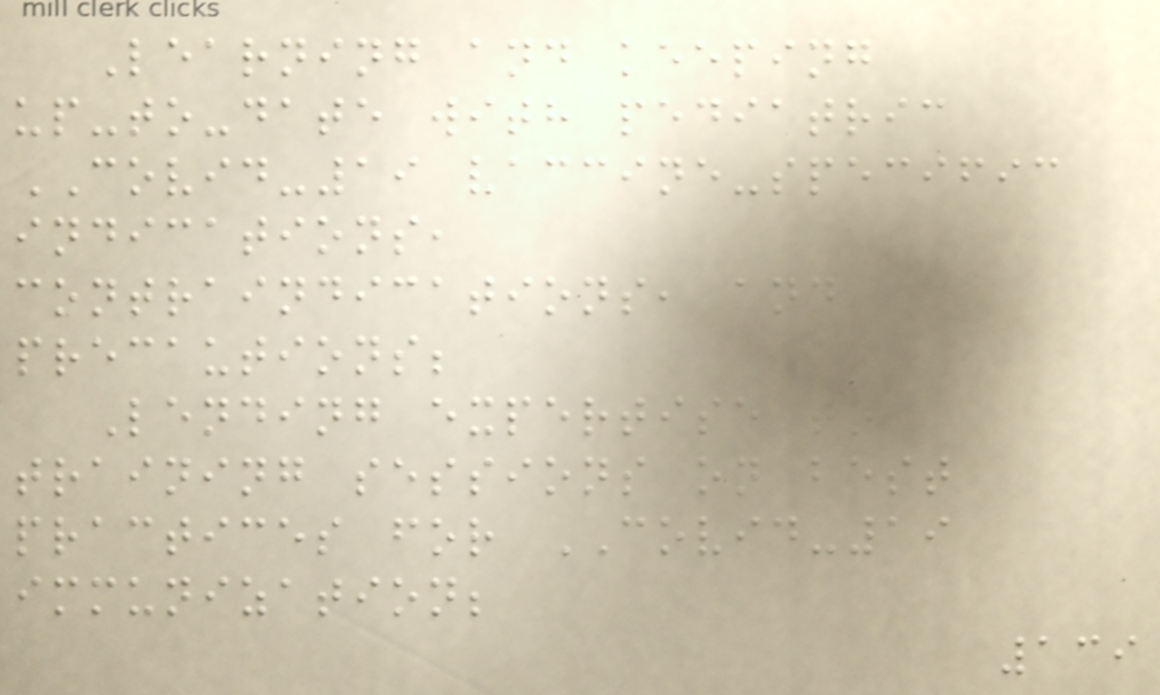Learning and keeping
up-to-date with pediatric
COVID-19 vaccine-specific
indications,
contraindications, and
precautions;
Lending expertise to
training sessions on best
practices for COVID-19
immunization;
139
